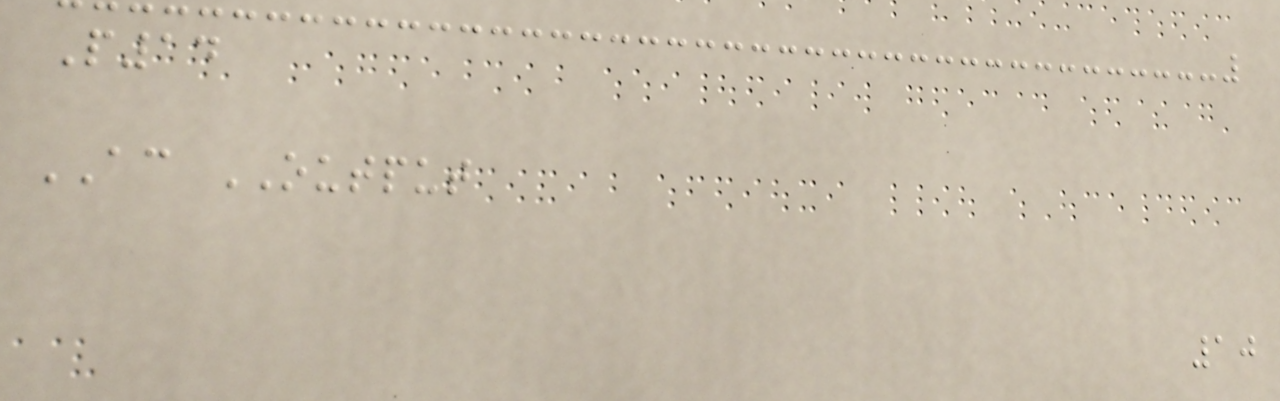P14
AC OUTPUT
10
